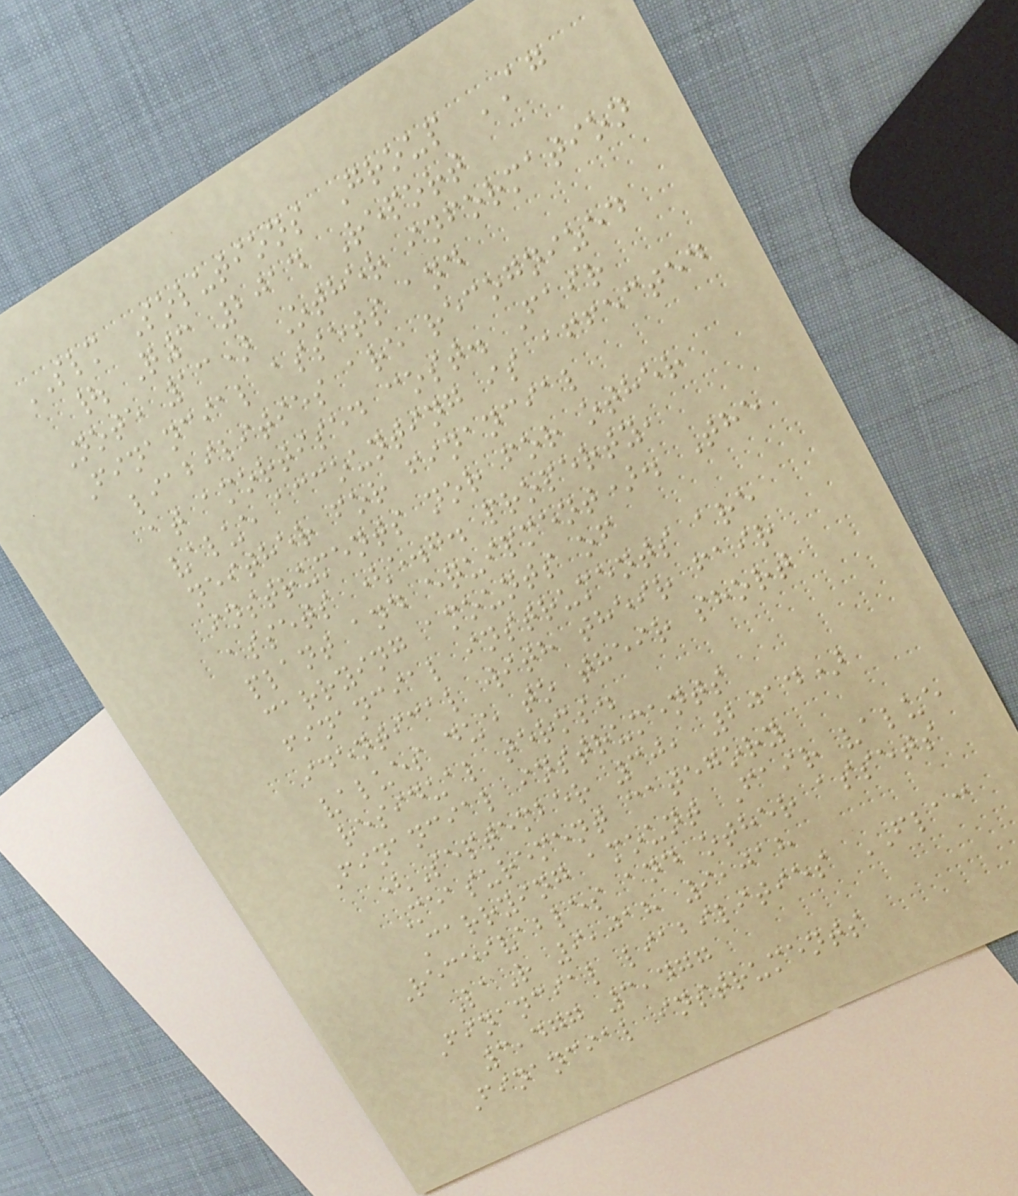SLM Solutions Group AG
| Q3 2014 Report
Note 13) Other information
Financial assets and
liabilities are recognized
at amortised cost. Fair
value accounting is affected
neither for financial
instruments nor for other
assets (e.g. property,
plant and equipment). The
carrying amounts of
financial instruments are
identical with their fair
values due to their short
residual terms.
Financial instruments
(September 30, 2014)
Measurement category
Carrying amount Fair value
Receivables and other assets
LaR 9,018 9,018
Financial liabilities FLAC
3,477 3,477
Financial instruments
